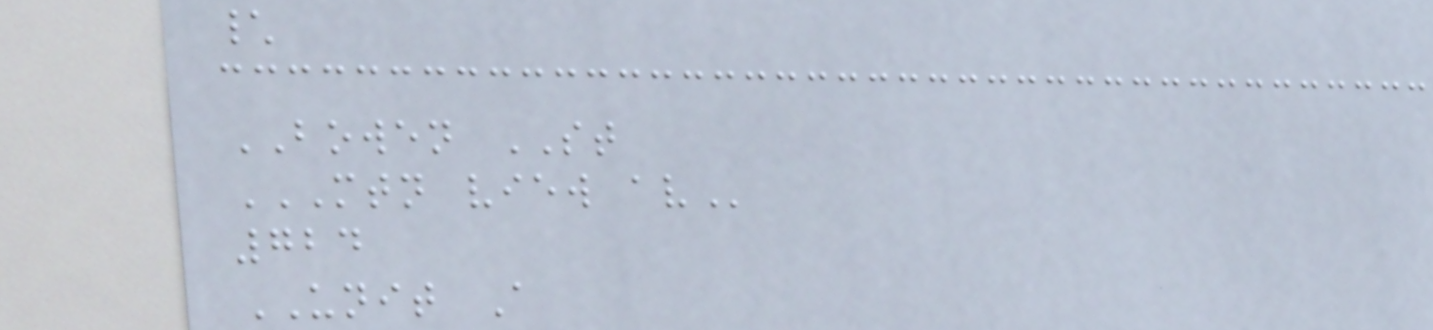\
BOWEN ST
MTN VIEW AV
724
UNIT A
